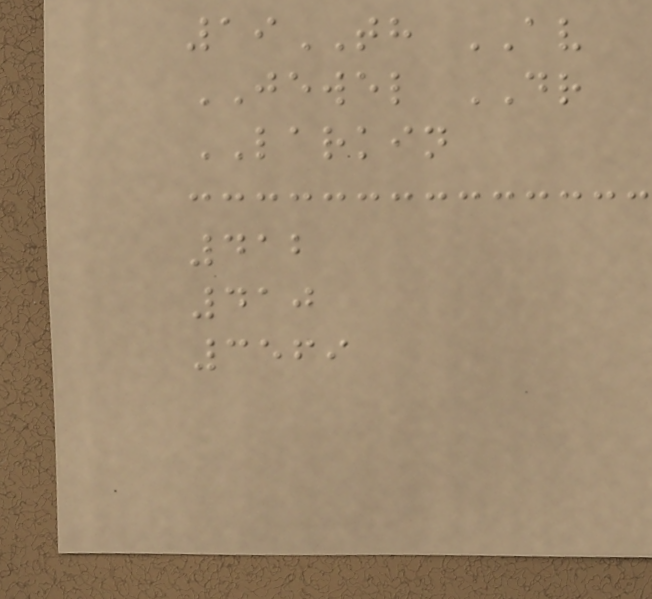19TH AV
JEWEL DR
LARKIN
412
410
3569
